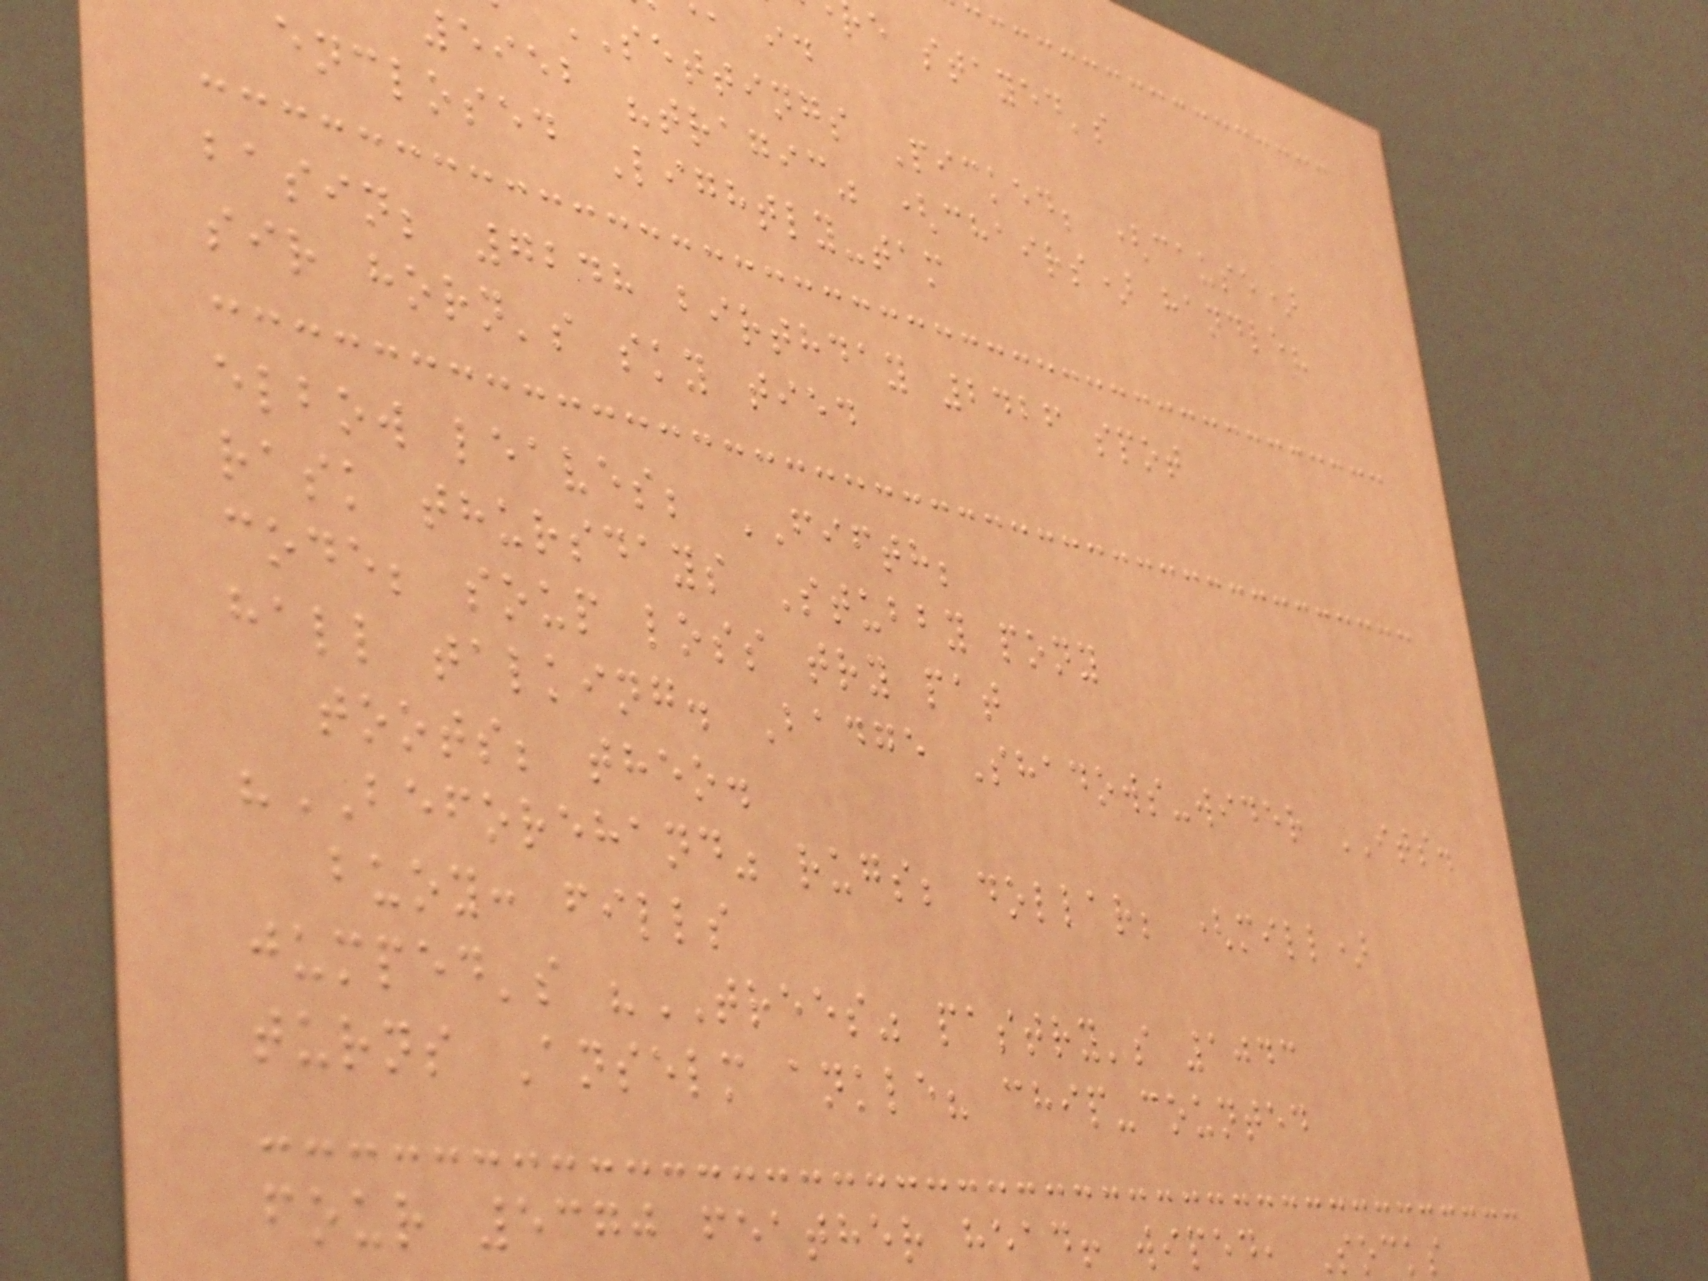re stayed's
settings Picked; (cause)
5952 "tragic" (chairs) handle?
enclosed Lightly-tam
basin; 7248 birthday 2426 spot
sir horn's sky tied
elbow leaves; FIFTH;
rask thursdays Stubby pony
code; soup loss try pat
hall talking. Badge Shadows-wider ITS.
toots; theo.
"BEFOREHAND" rugs; dollar; (mill)
buoy: fills
jumped's "TREES" pastry's 1043
turns Anselm ankle? chip-counted
four 5370 feather head! wiped, Socks
